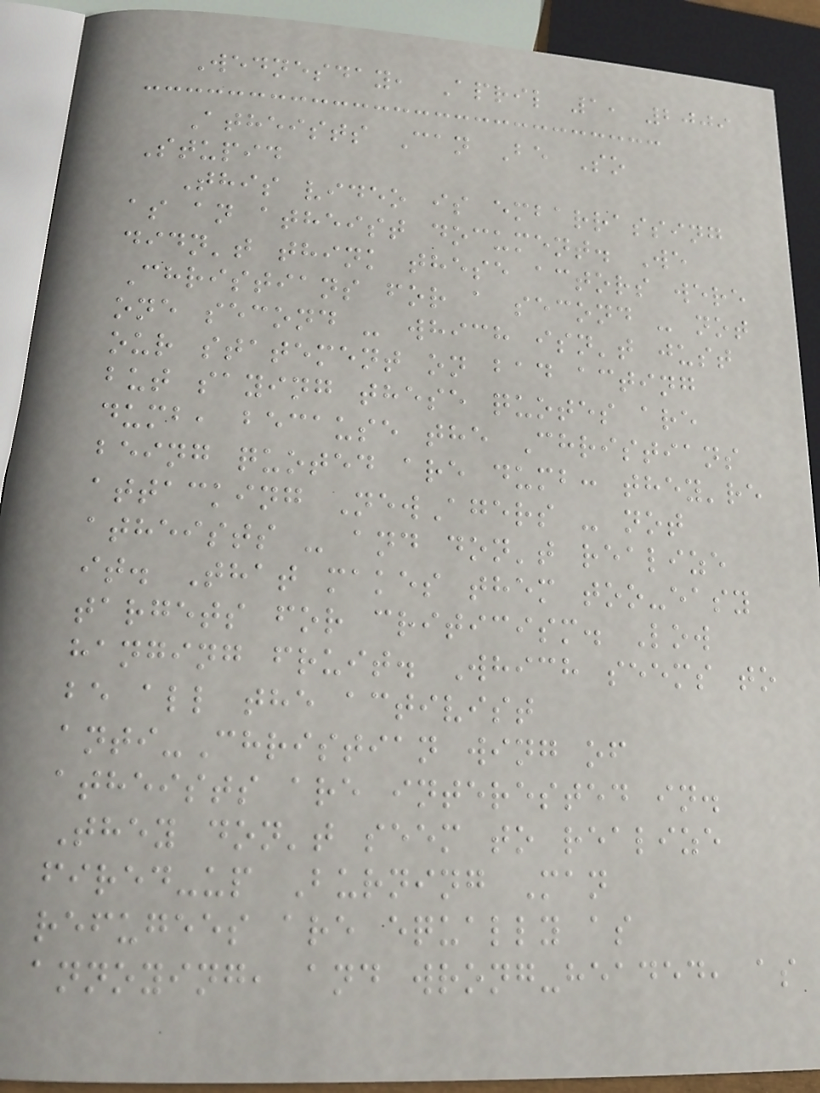Wednesday, April 1, 2009
Atheists Can Be So
Stupid
This video is embarrassing
as an atheist document. We
didn't think these actors were
Christians for a second - not
one second - which isn't just
our statement on bad acting
but saying these quotes are
dumb, because the Christians
being quoted are dumb: they're
attacking NewAgers - not
atheists - and don't realize
it. That makes them too-easy
targets for criticism. Low
hanging fruit. Which seems to
be all the activist
anti-Christian wing of
atheists are interested in.
They don't seem to realize
fired-up Burning Man
refugees are equally as
annoying, and wrong-headed, as
